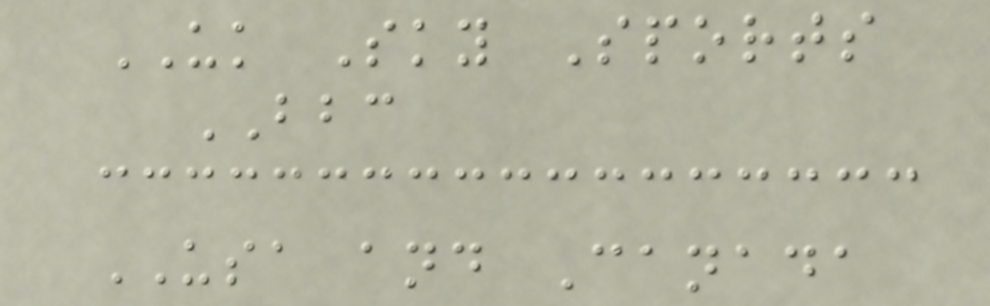UK Sky Sports
BBC
USA and Canada
